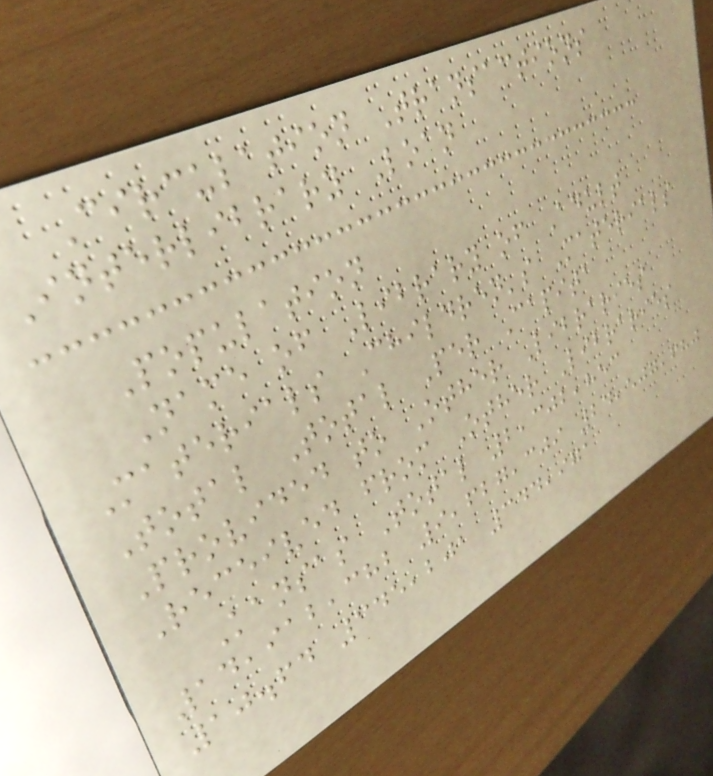Circulation Transactions
Interlibrary Loan
Population
Name of Library of Adult
Materials Children's Materials
Total Total Per Capita
Provided to Other Libraries
Received from Other Libraries
Kansas Total 2,302,853
14,912,382 9,627,309 24,507,680
10.64 345,201 344,971
